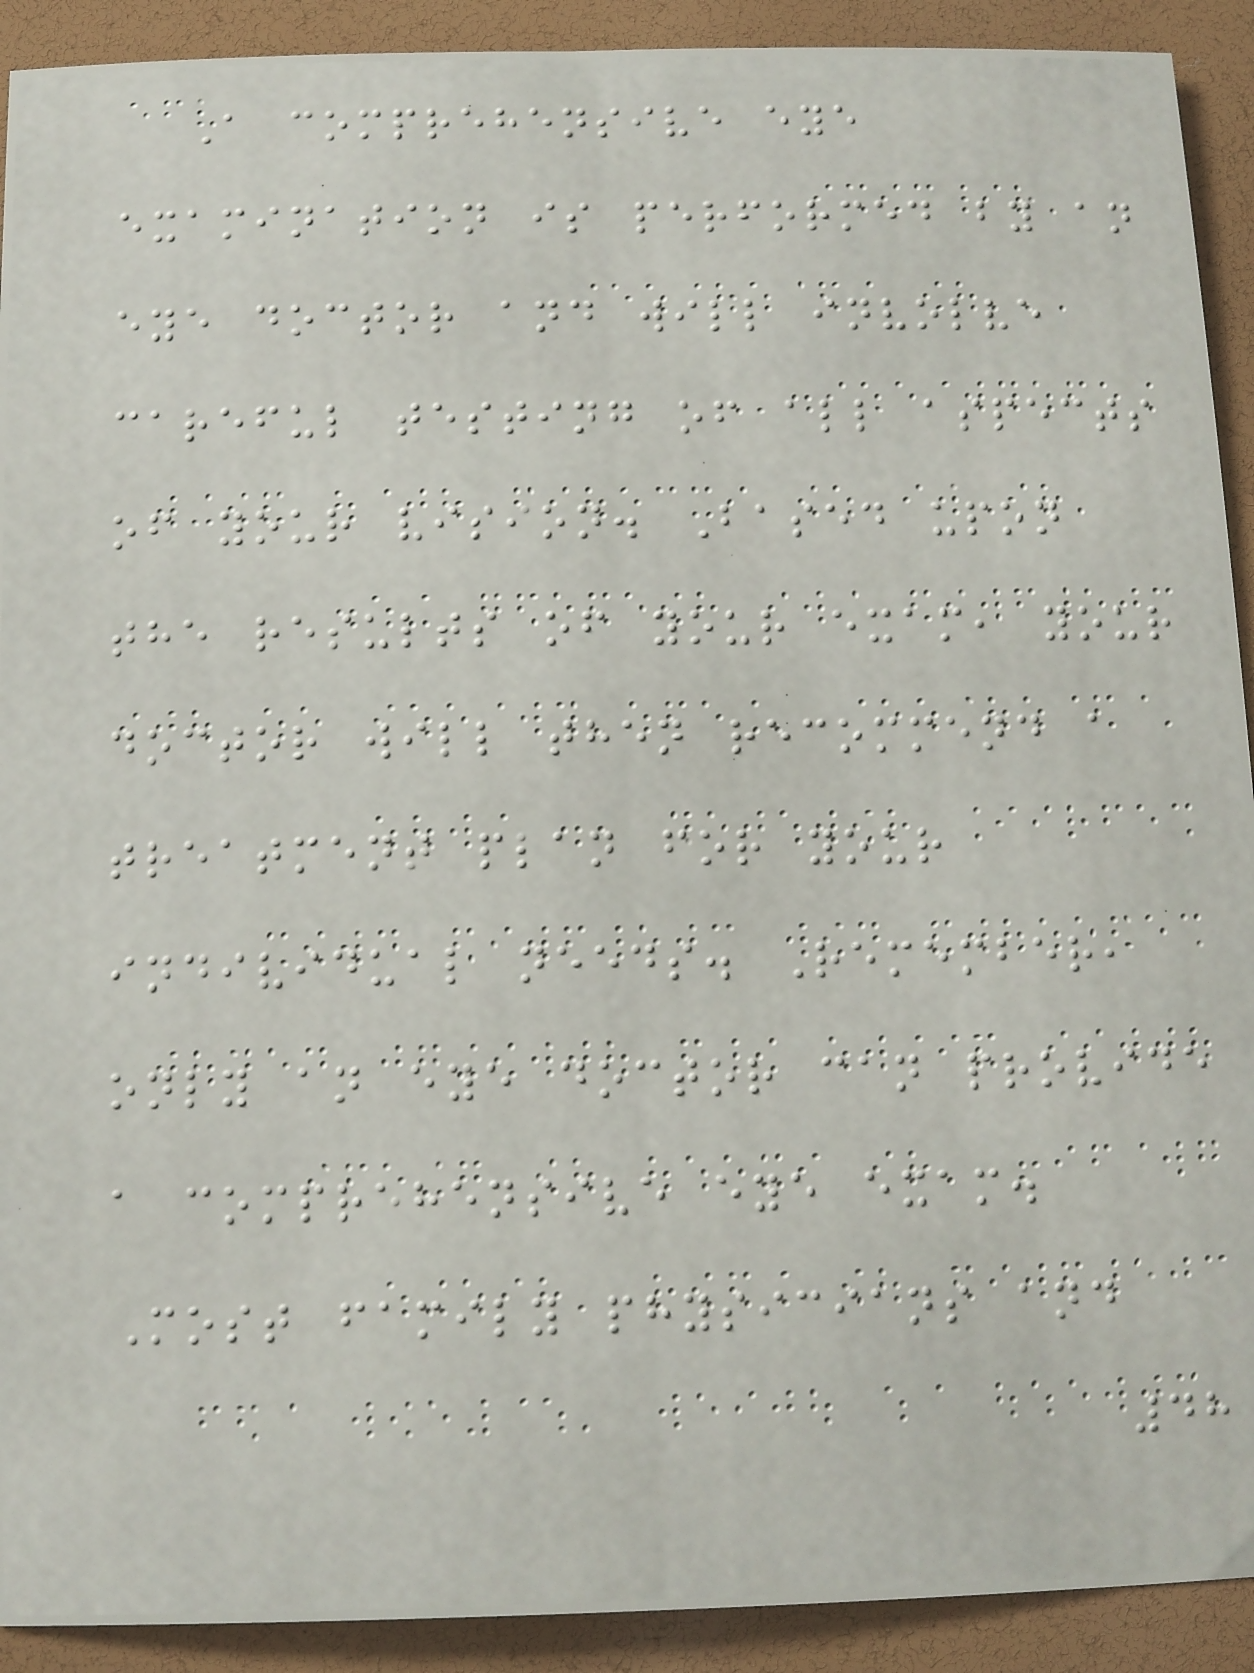A comprehensive eye
examination is performed by an
eye doctor and will involve
careful testing of all aspects
of your vision. Based upon
the results of your exam, your
doctor will then recommend a
treatment plan for your
individual needs. Remember,
only an eye doctor can provide
a comprehensive eye exam.
Most family physicians and
48
